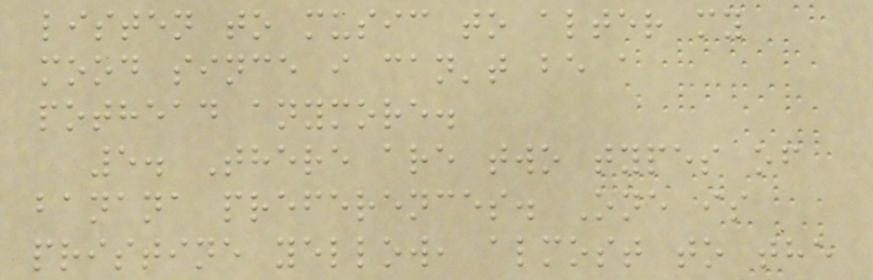listen to music to alter my
mood since i can't be a
pothead anymore.
5. There are two types of
banana preferences. One is
pristine yellow, almost to the
